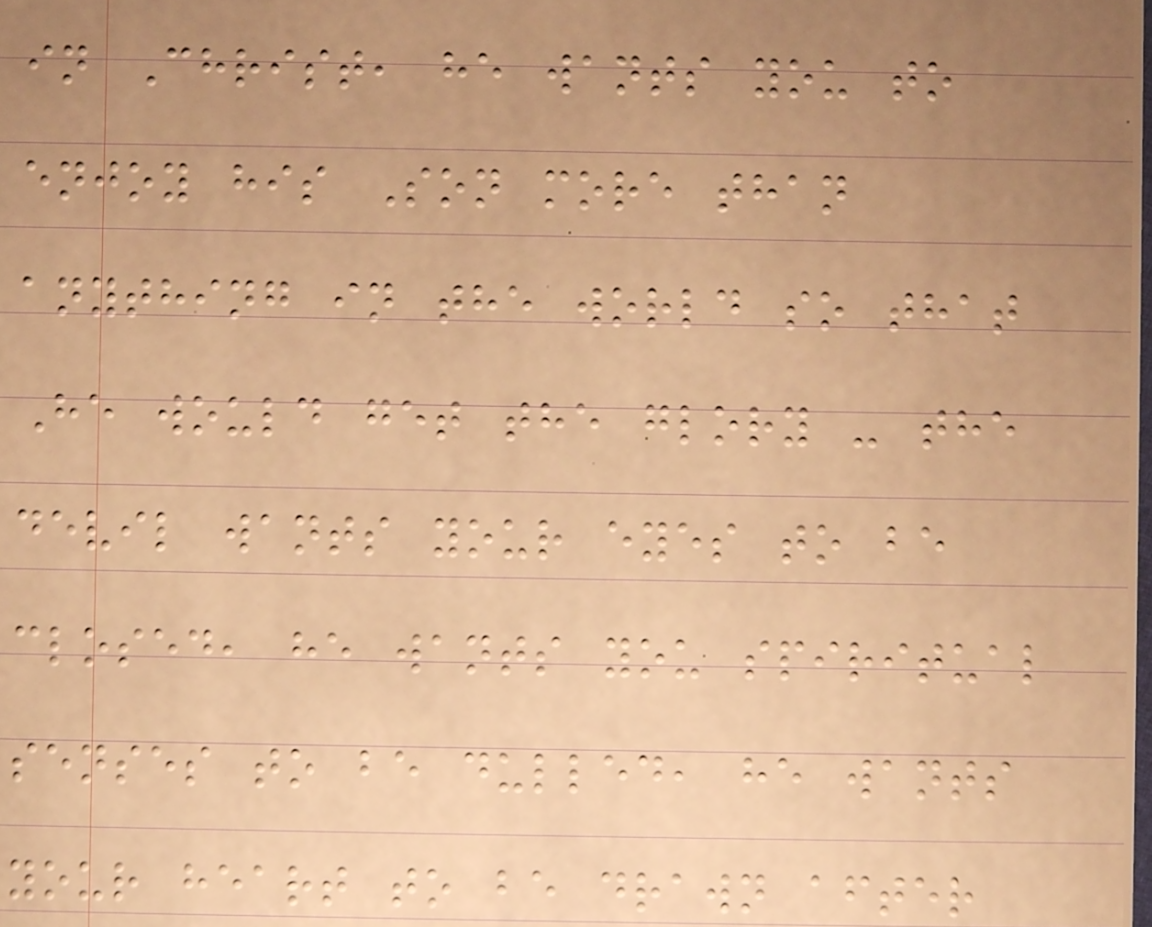in Christ, he wants you to
enjoy his Son more than
anything in the world so that
He would get the glory - the
devil wants your eyes to be
closed, he wants you spiritual
senses to be dulled, he wants
your heart to be drawn after
